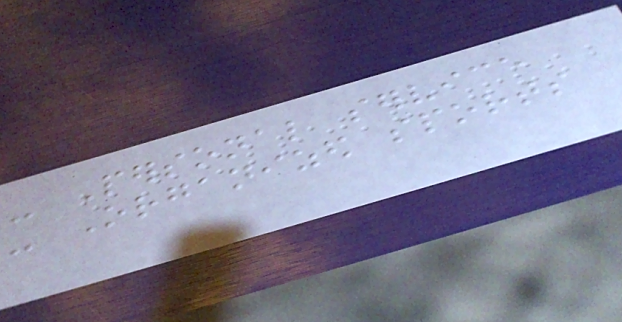- Personal service
- Organized sports
